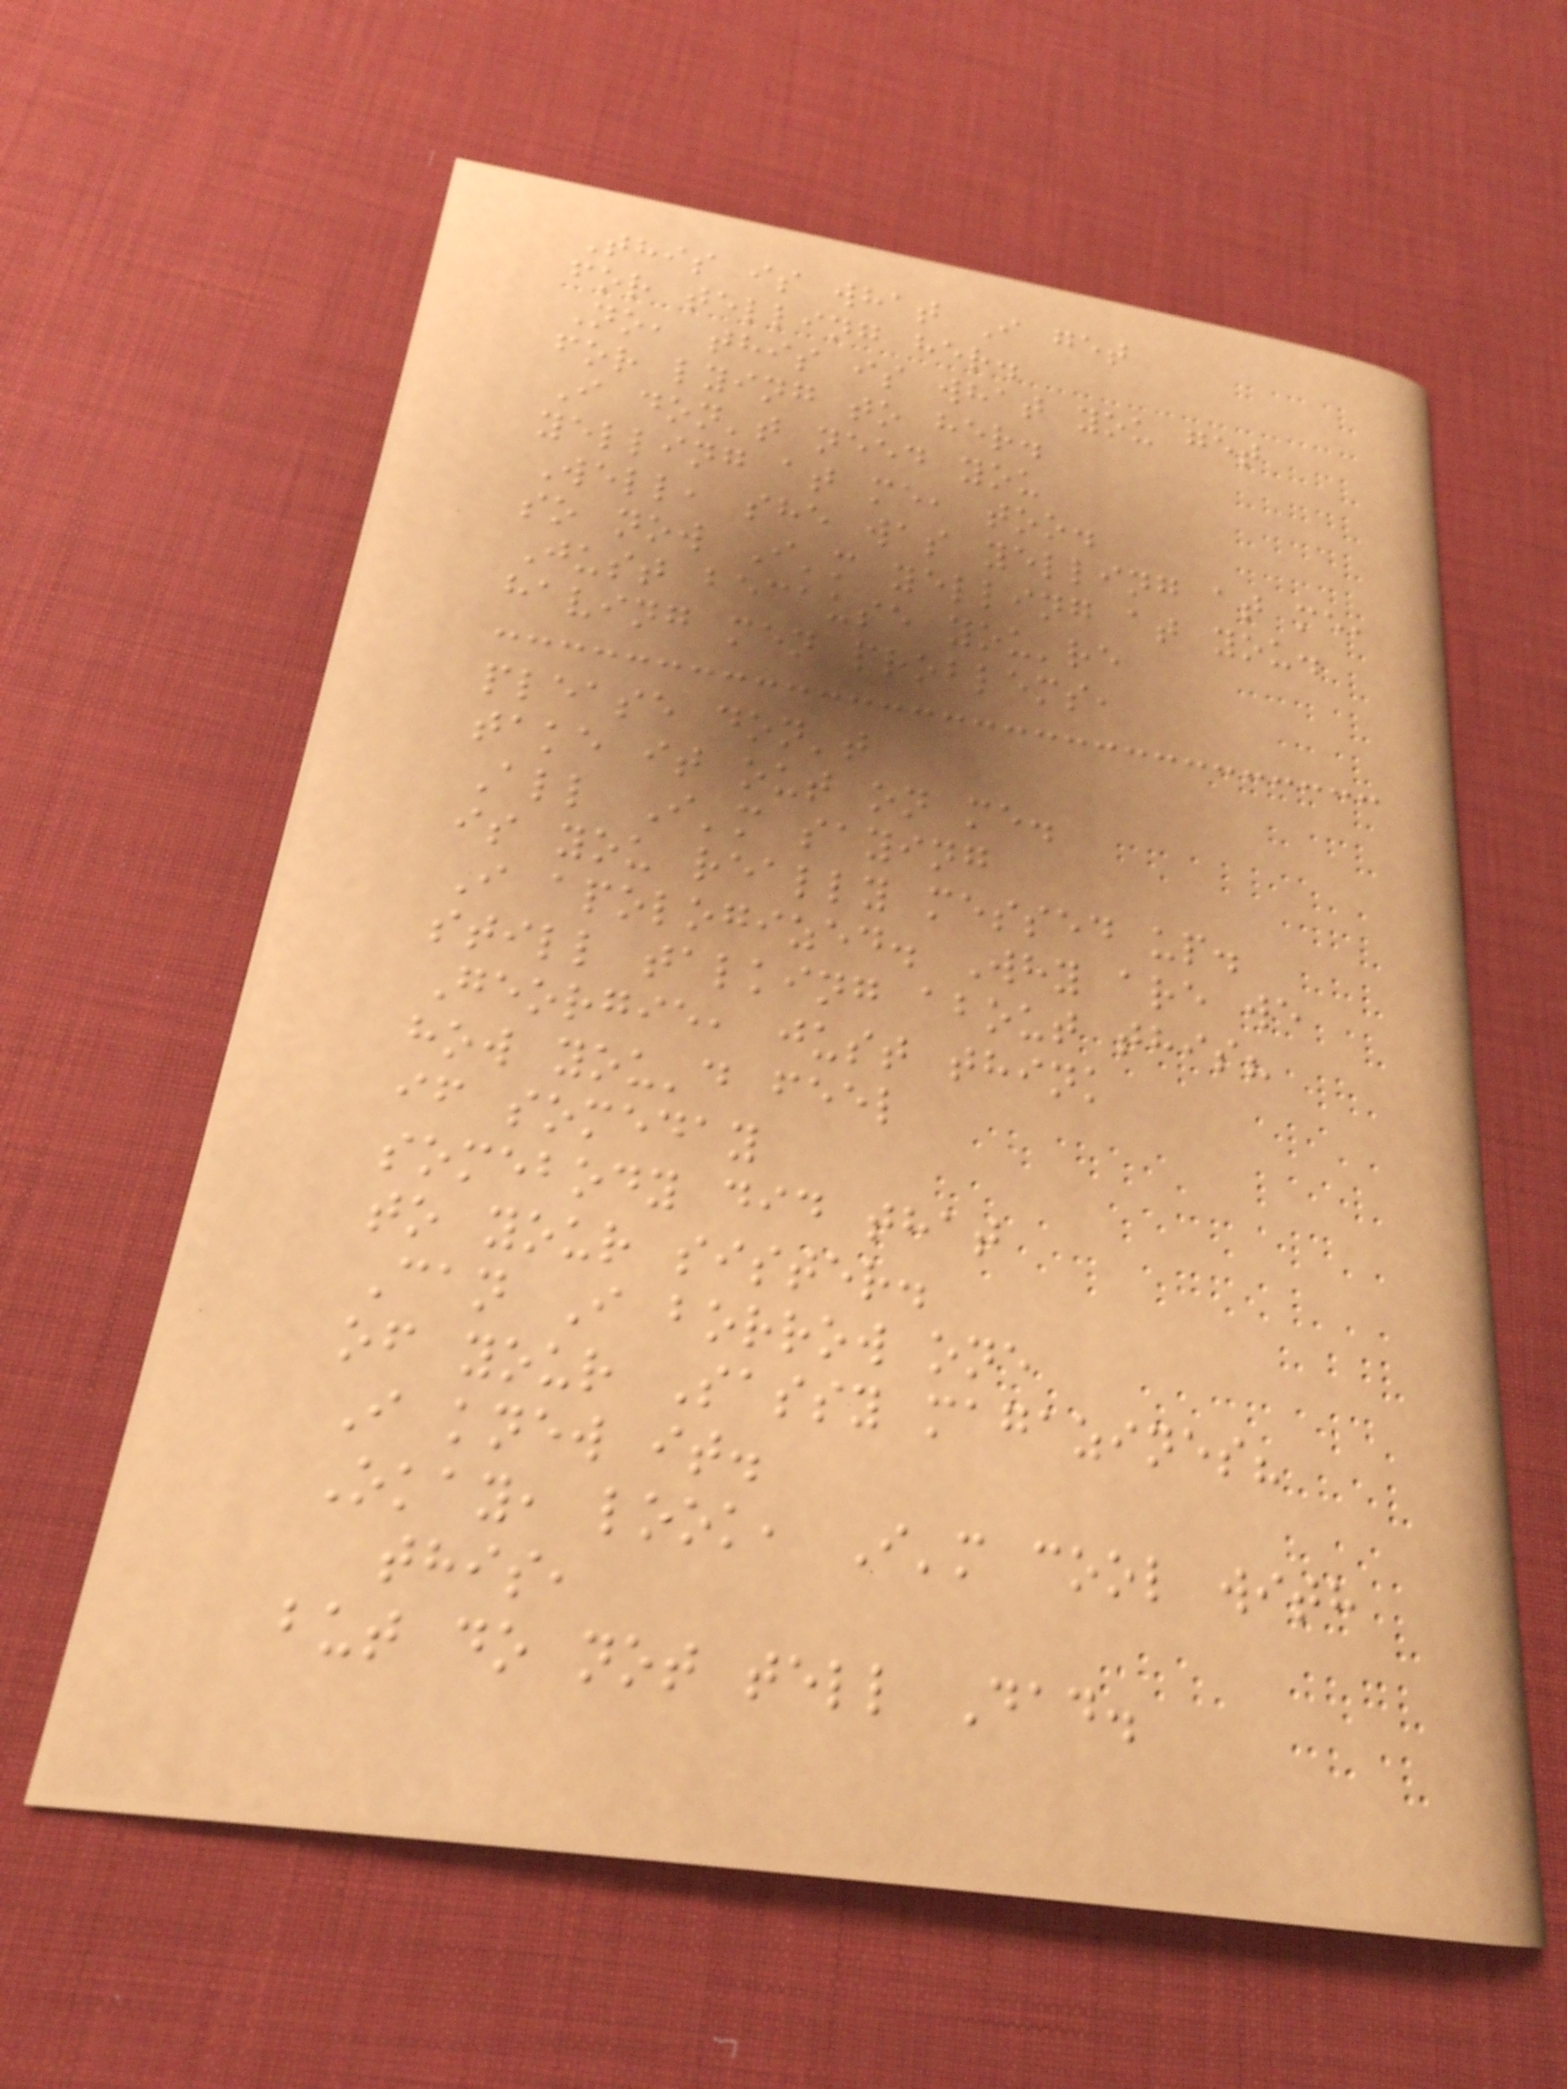This is what I get
for telling her.
No, this is what you get
for lying to her.
I don't need you
yelling at me, too.
Well, she was yelling at me,
so now I'm yelling at you.
Just because you're
having men problems,
please don't
take it out on me.
All I'm saying
is you really messed up.
I apologized. Why are we
still talking about this?
Georgie, just think
how you'd feel
if someday
somebody did that
to your sister.
Can I borrow one
of your Sassy magazines?
I knew it.
Okay, look, I'm cool with
this,
but do not tell Dad.
